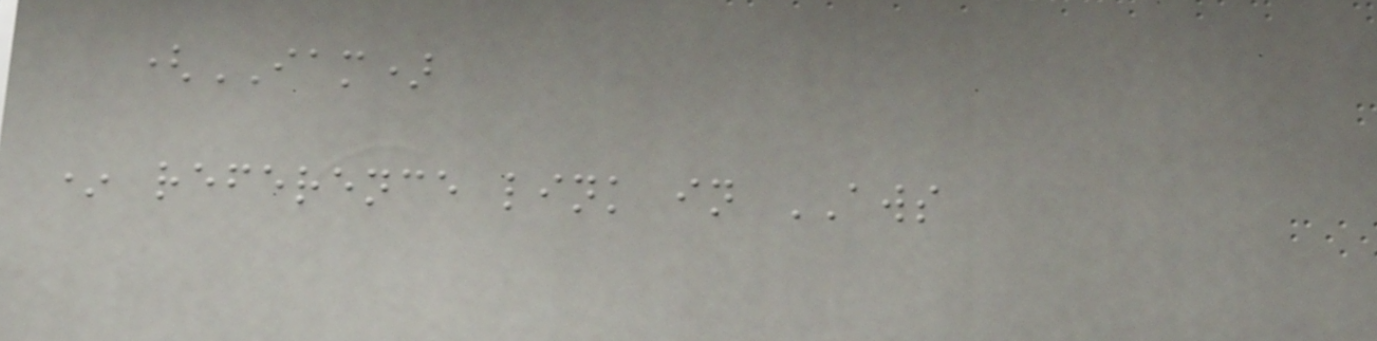(IAM)
* reference link in AWS
